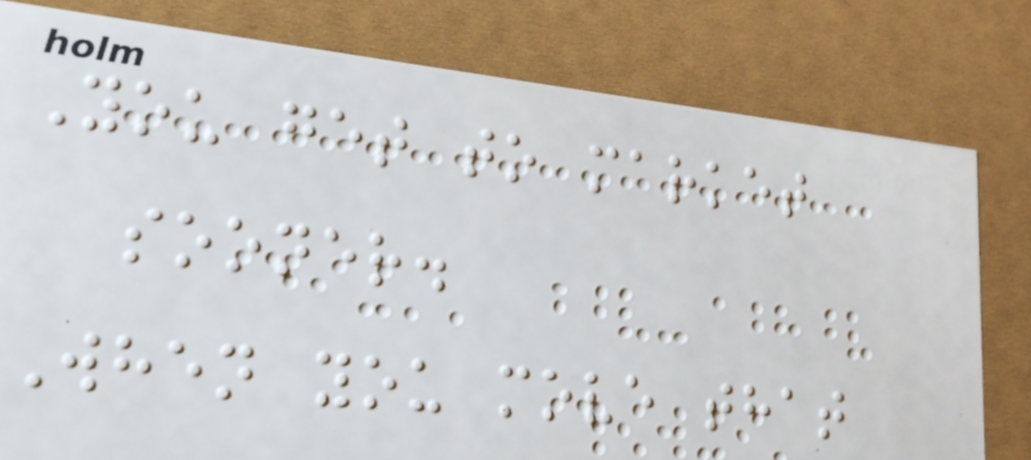You get to market
sooner.
When you move that
